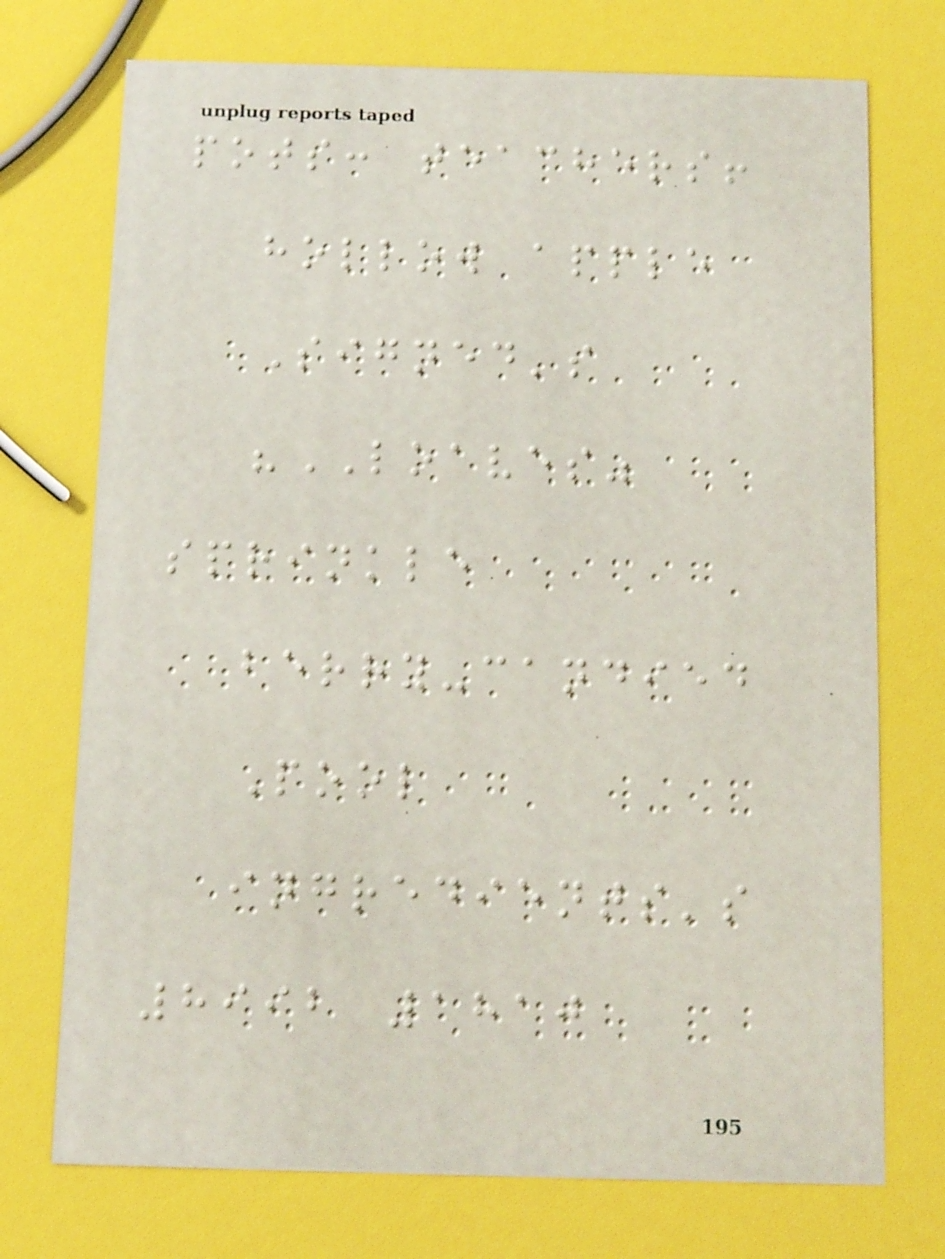pots: teachers!
hollow apple
Signed's
"LOAVES"
sprinkle
berry-candied
Pool
ingredients's
8992 1810
